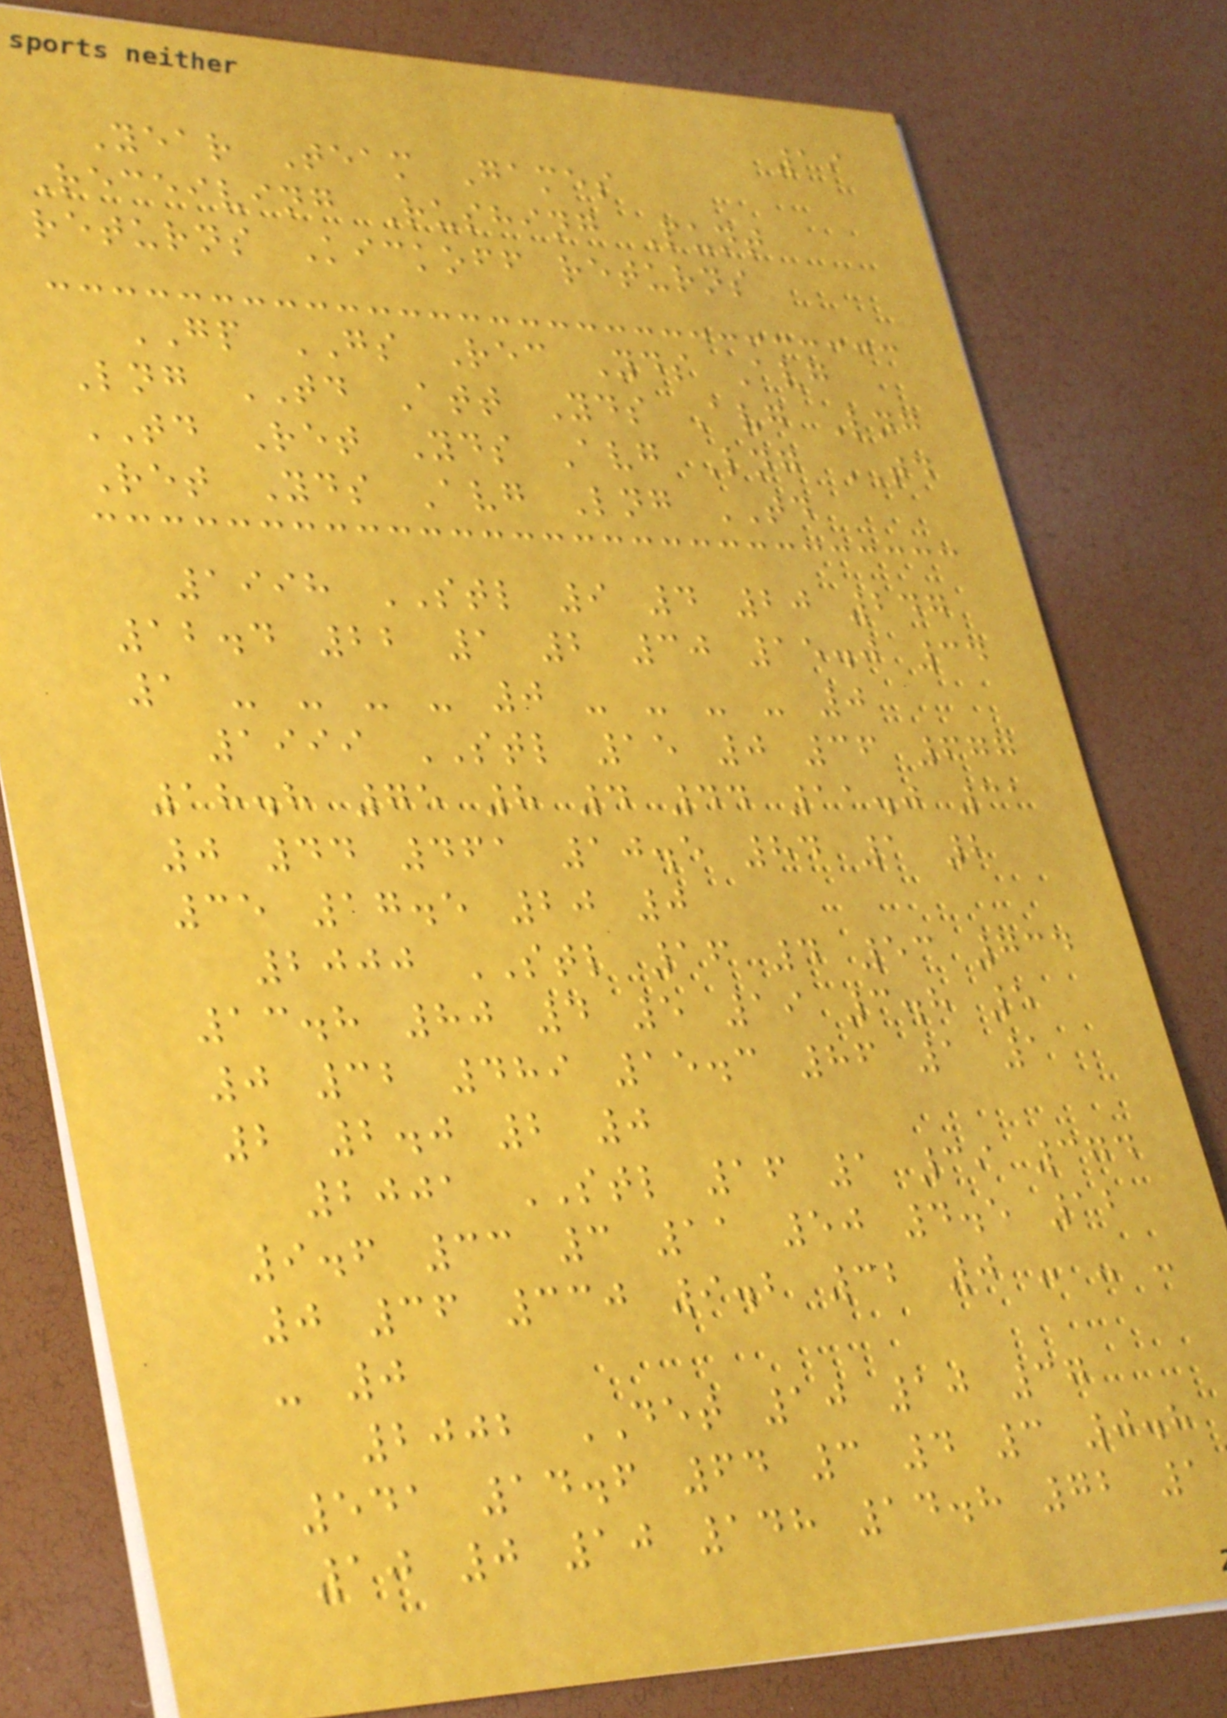19
Year Team Games
Receiving Rushing Punt
returns Kickoff returns
GP GS Rec Yds Avg
Lng TD Att Yds Avg Lng
TD Ret Yds Avg Lng TD
Ret Yds Avg Lng TD
1998 STL 9 4 20 247
12.4 22 1 2 30 15.0 34
1 - - - - 0 - - - - 0
1999 STL 15 0 36 677
18.8 75 8 4 44 11.0 31
0 44 461 10.5 84 1 2
35 17.5 20 0
2000 STL 16 4 53 734
13.8 80 4 5 19 3.8 5
0 32 489 15.3 86 1 1
2 2.0 2 0
2001 STL 16 1 39 374
9.6 33 3 11 50 4.5 12
0 36 330 9.2 32 0 - - -
- 0
2002 DET 10 10 37
541 14.6 64 3 4 3 0.8
10 0 10 148 14.8 72 1
